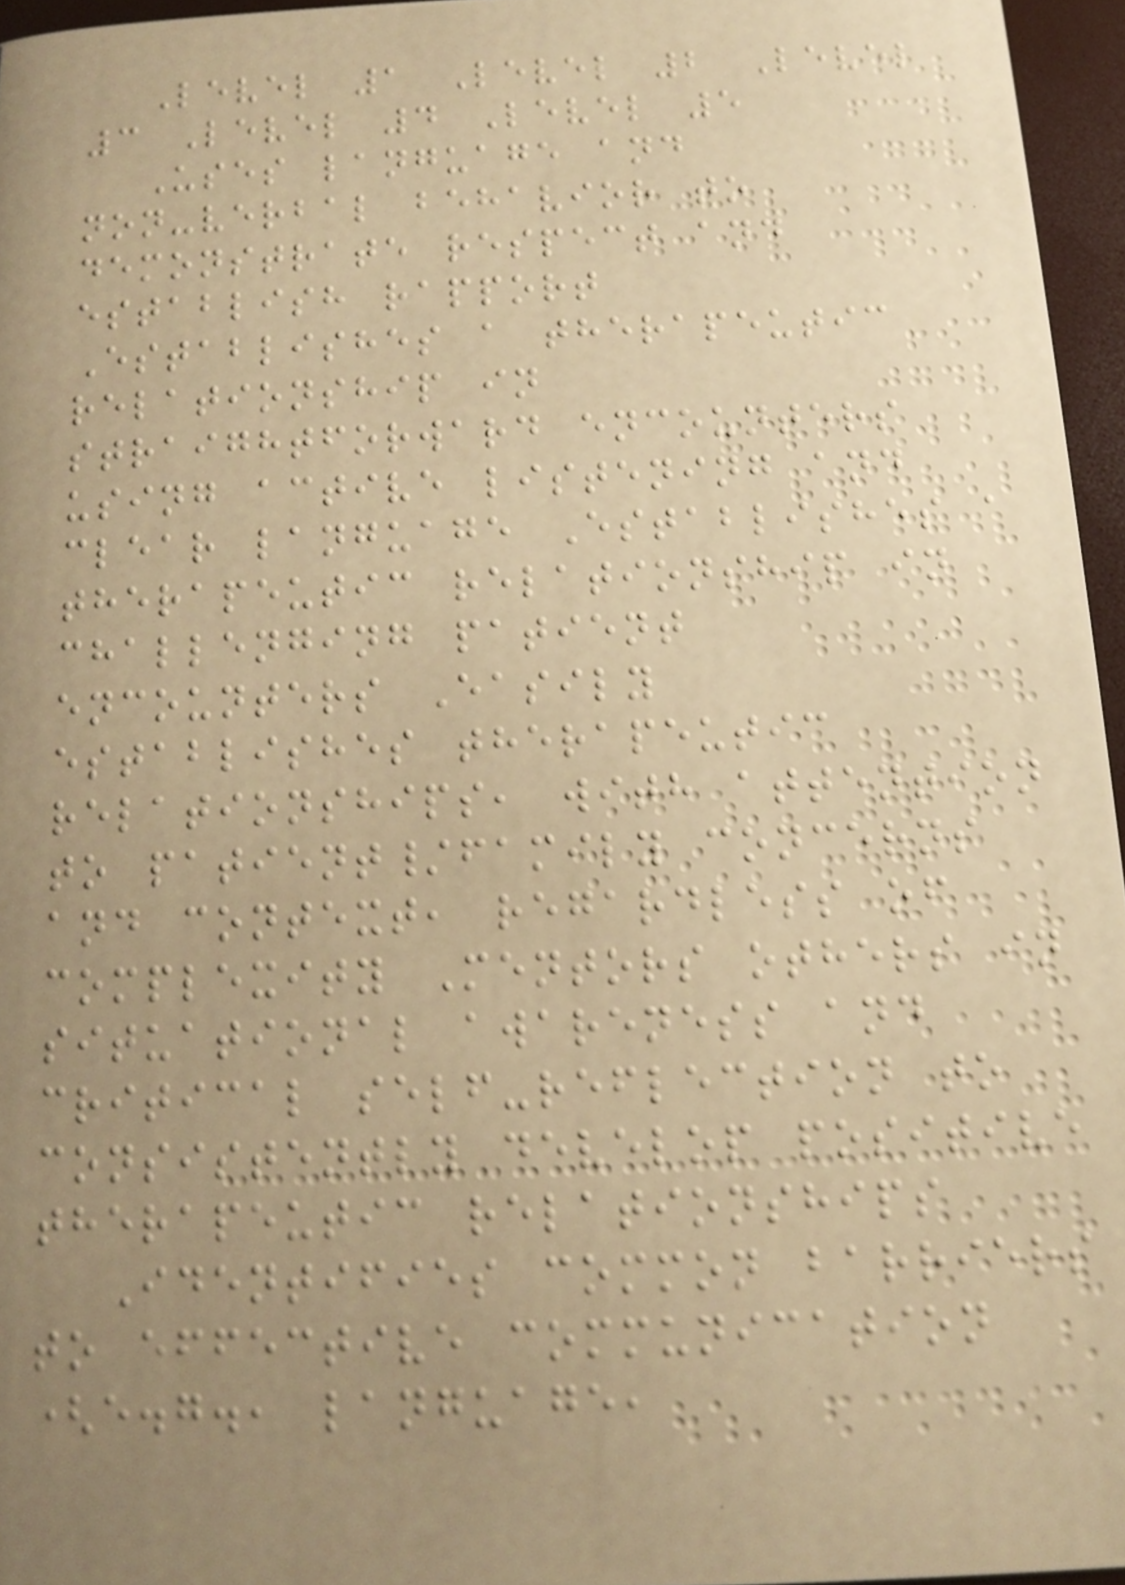Level 1 Level 2 Level
3 Level 4 Level 5
Uses language and
non-verbal behavior to
demonstrate respect and
establish rapport
Establishes a therapeutic
relationship in
straightforward encounters
using active listening and
clear language Establishes a
therapeutic relationship in
challenging patient
encounters Easily
establishes therapeutic
relationships, with attention
to patient/family concerns
and context, regardless of
complexity Mentors others in
situational awareness and
critical self-reflection to
consistently develop positive
therapeutic relationships
Identifies common barriers
to effective communication
(e.g., language,
